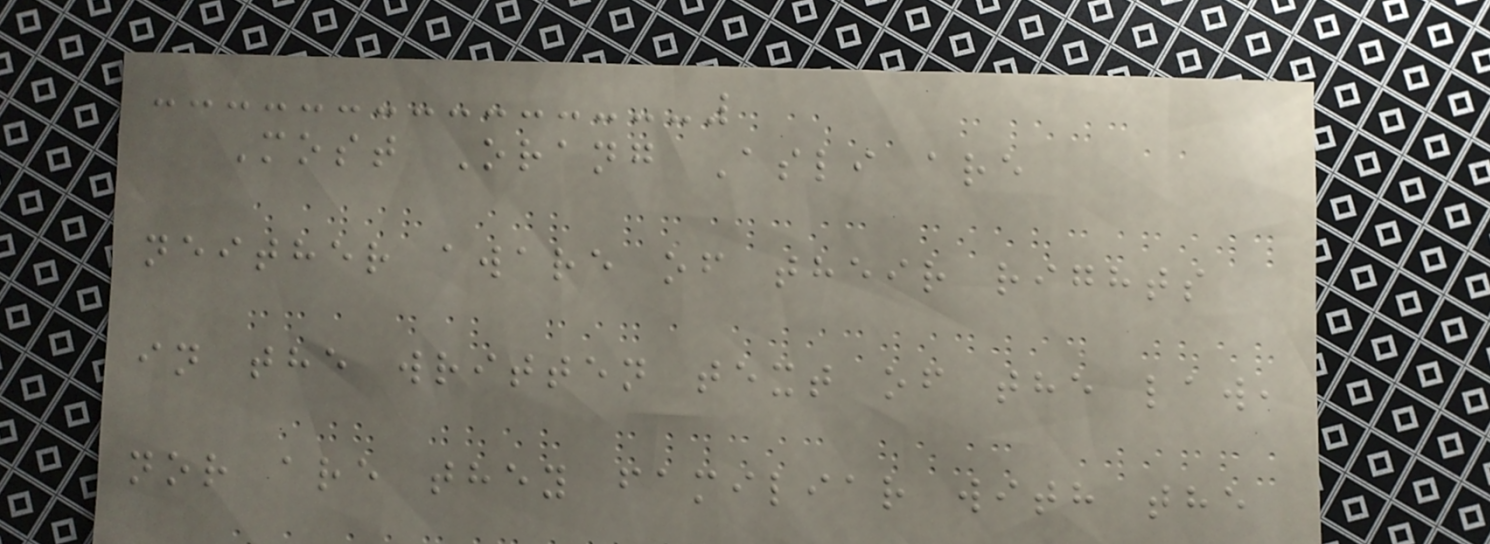Most Orang Asli are
neither aware of their rights
in the written text of the law,
nor are they familiar with the
